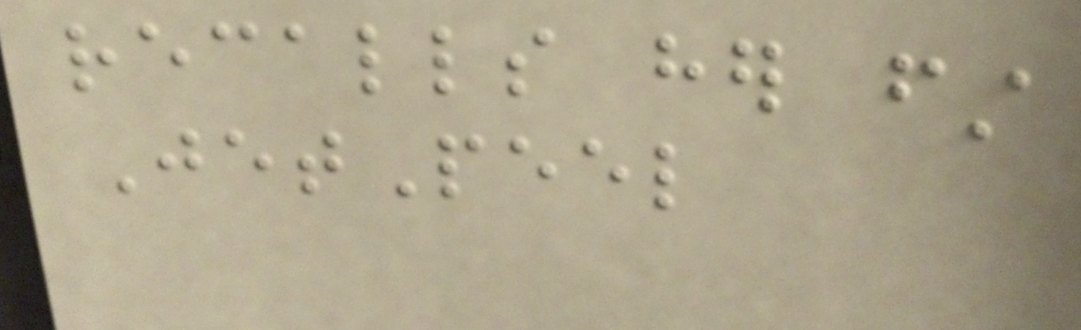recalls her first
JetPeel
